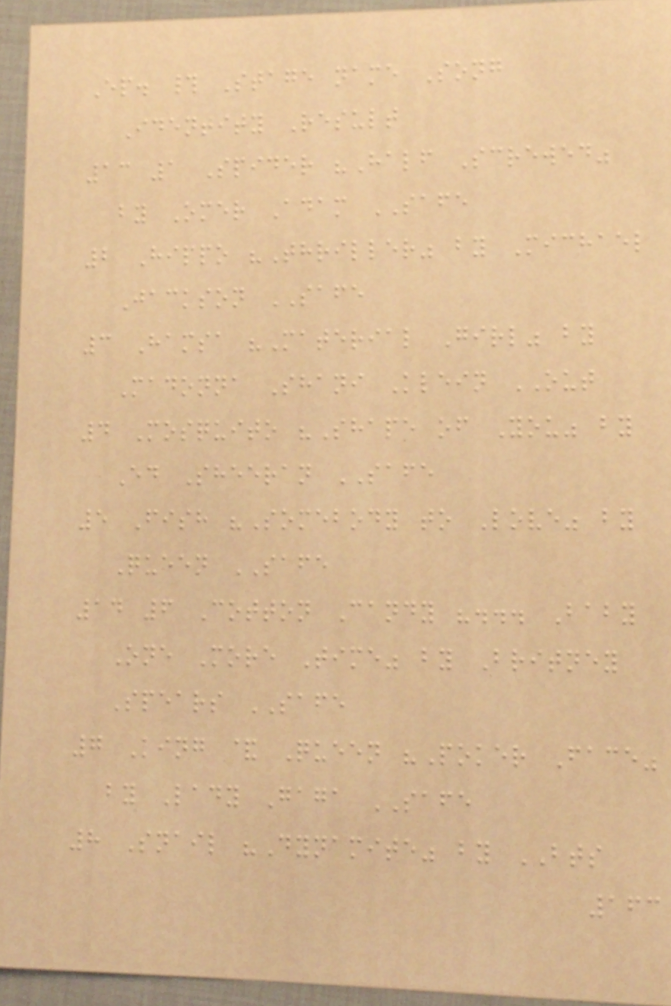Ep. # Stage name Song
Identity Result
13 1 Spider "Half Screwed"
by Omer Adam SAFE
2 Hippo "Thriller" by Michael
Jackson SAFE
3 Hamsa "Material Girl" by
Madonna Shani Klein OUT
4 Mosquito "Shape of You" by
Ed Sheeran SAFE
5 Fish "Somebody to Love" by
Queen SAFE
14 6 Cotton Candy "... Baby
One More Time" by Britney
Spears SAFE
7 King & Queen "Poker Face"
by Lady Gaga SAFE
8 Snail "Dynamite" by BTS
163
